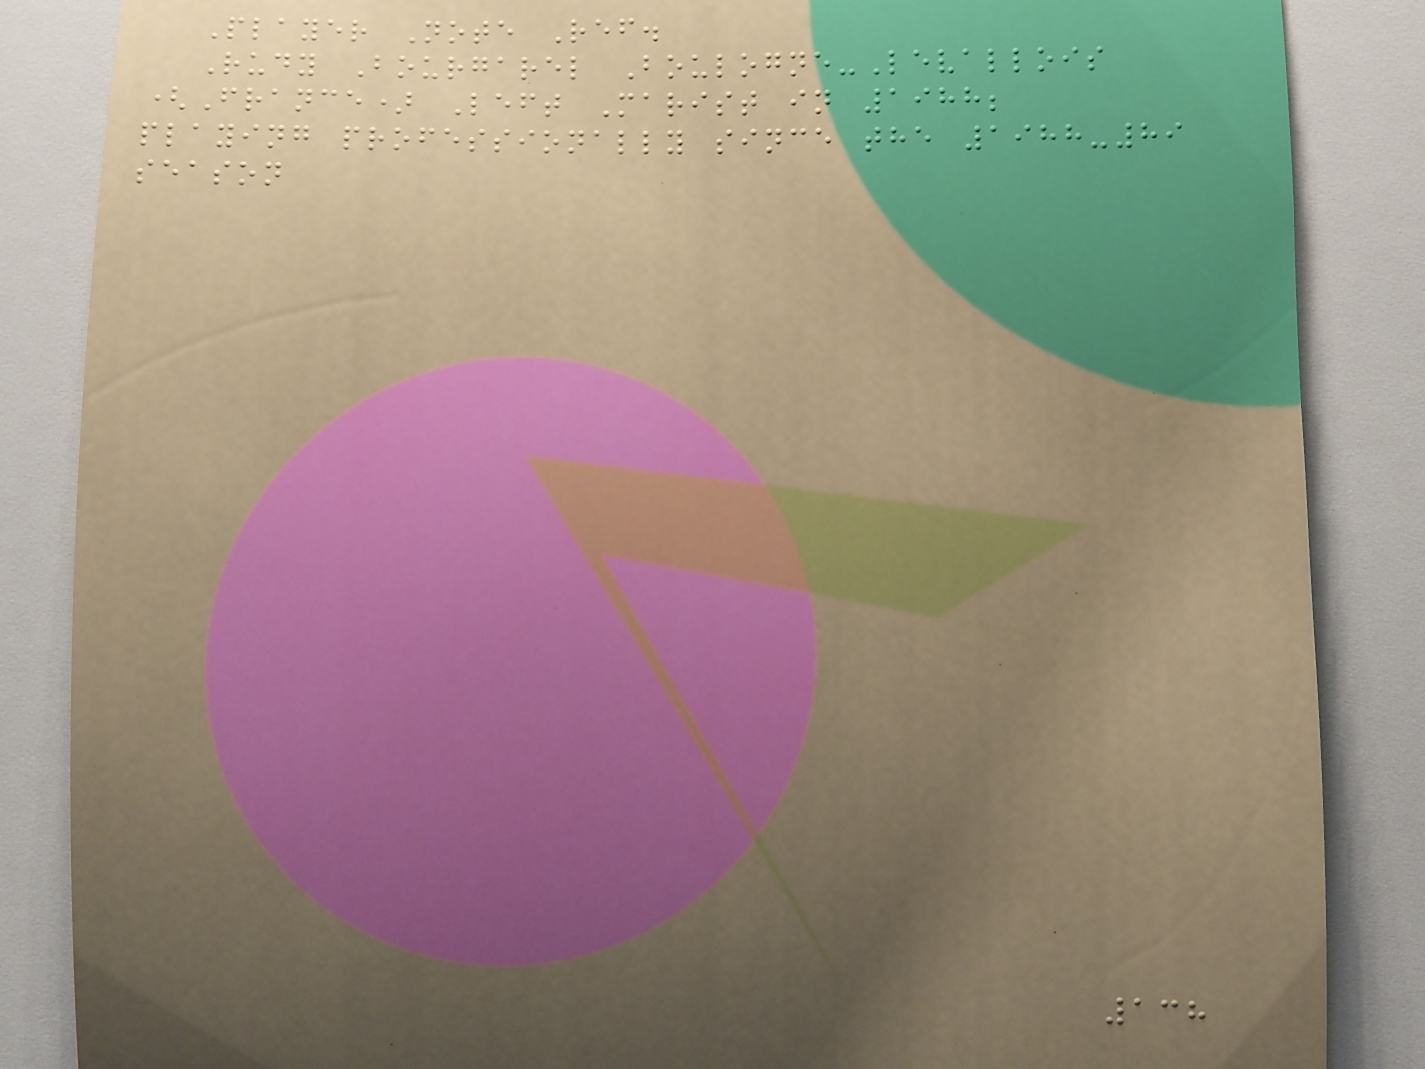Player Note Ref.
Rudy Bourgarel Boulogne-Levallois
(France) Left Marist in 1988;
playing professionally since the 1988-89
season
138
